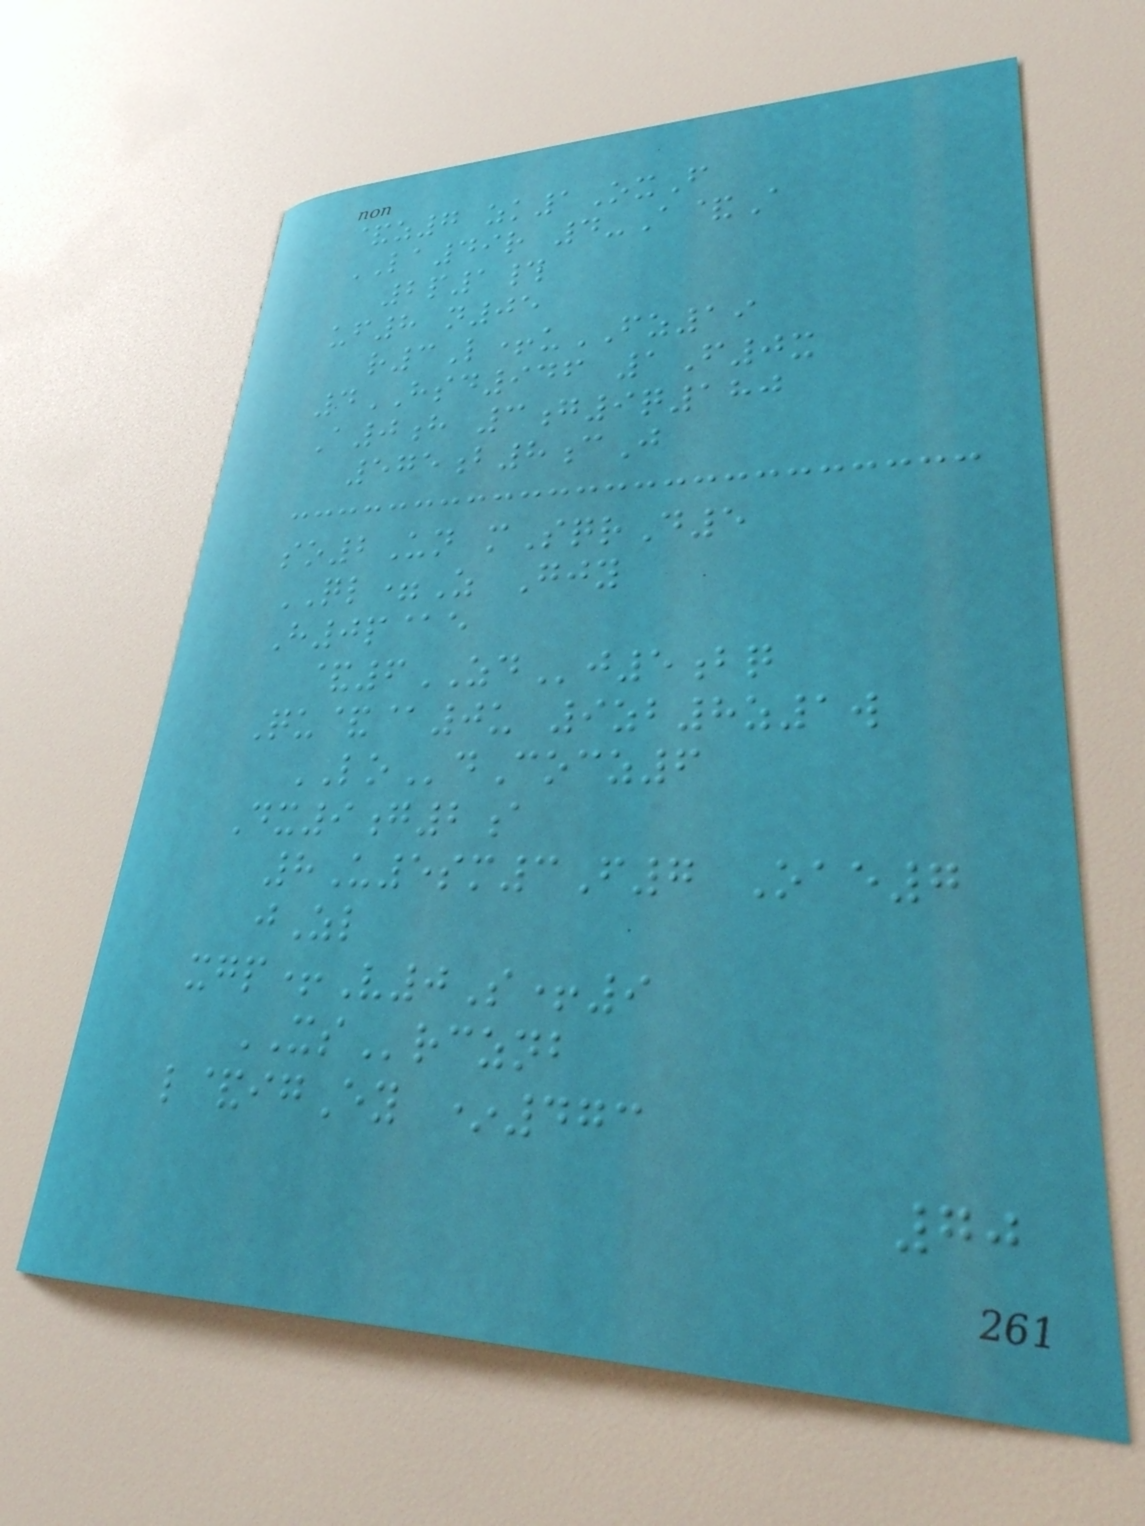&z7 zk1OxF
LA49r 4-A&A
2p1#
uf8 n05
r3L+uFZ19
4HSD946 1F0x
A0h 3g9q180
575b8cJ
so2Un mSqrD5
QL=Z Gjy
H0p@e
&6ZDj5bq
Qu&@0u 9zb8z1w
LOdCocz6
Dx9g2a
8U5sm3F7 Oae7
jZl
xgp+V0S+9
XSrcznb
l&igEy *473
70
